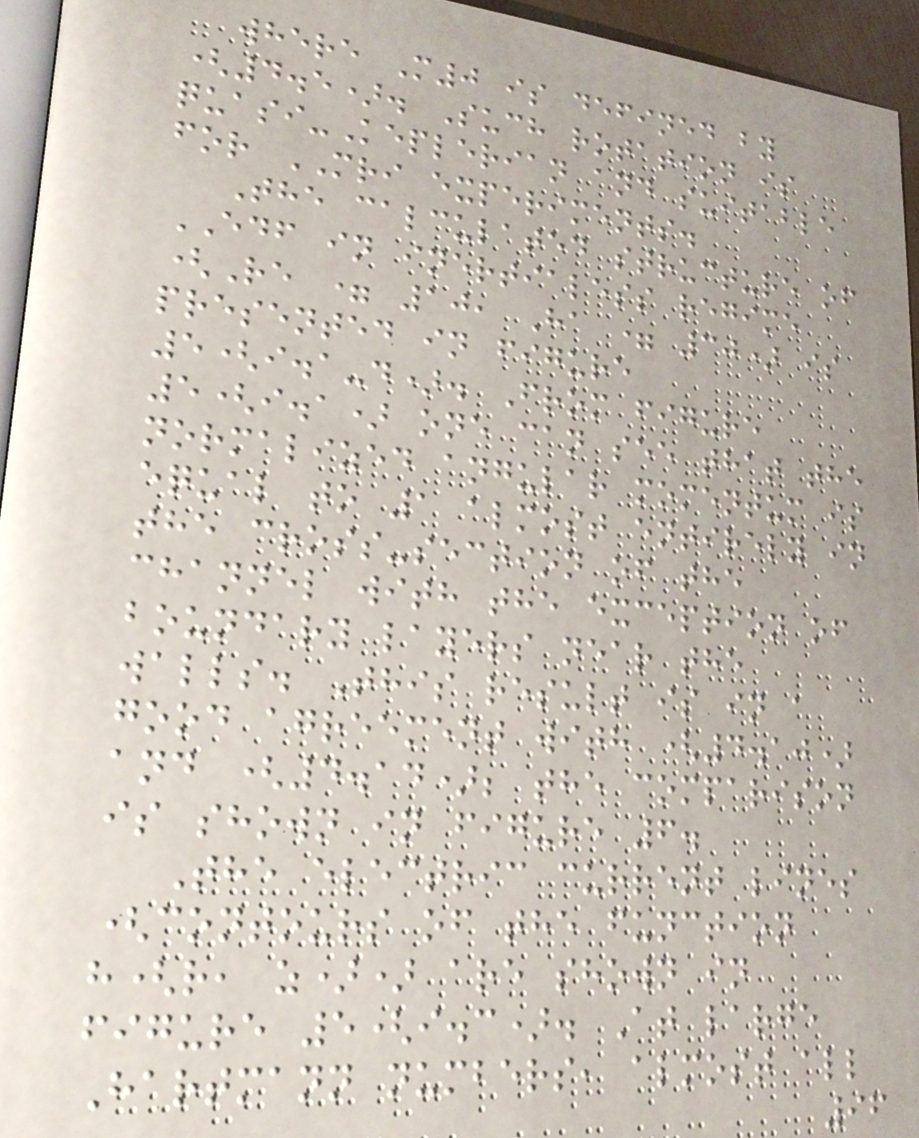where M0 is defined by
(4.5). Such rotation is
quasi-Keplerian and suitable
for MRI experiments.
The calculated structure of
EDF in inertialess regime
(Re = 10, Ha = 30) is
presented in figure
5(i.a-d). From figure
5(i.a) one can see that the
normalized angular momentum is
equal to 1 almost entirely in
the cross-section of the
channel with the exception of
boundary layers near the
walls. This result is in a
good agreement with (4.10)
and (4.14); the comparison
is shown in figure 6.
The electric current lines
(contours of the function
h(r, z)) are shown in
figure 5(i.c). At large
Hartmann numbers, almost all
96
